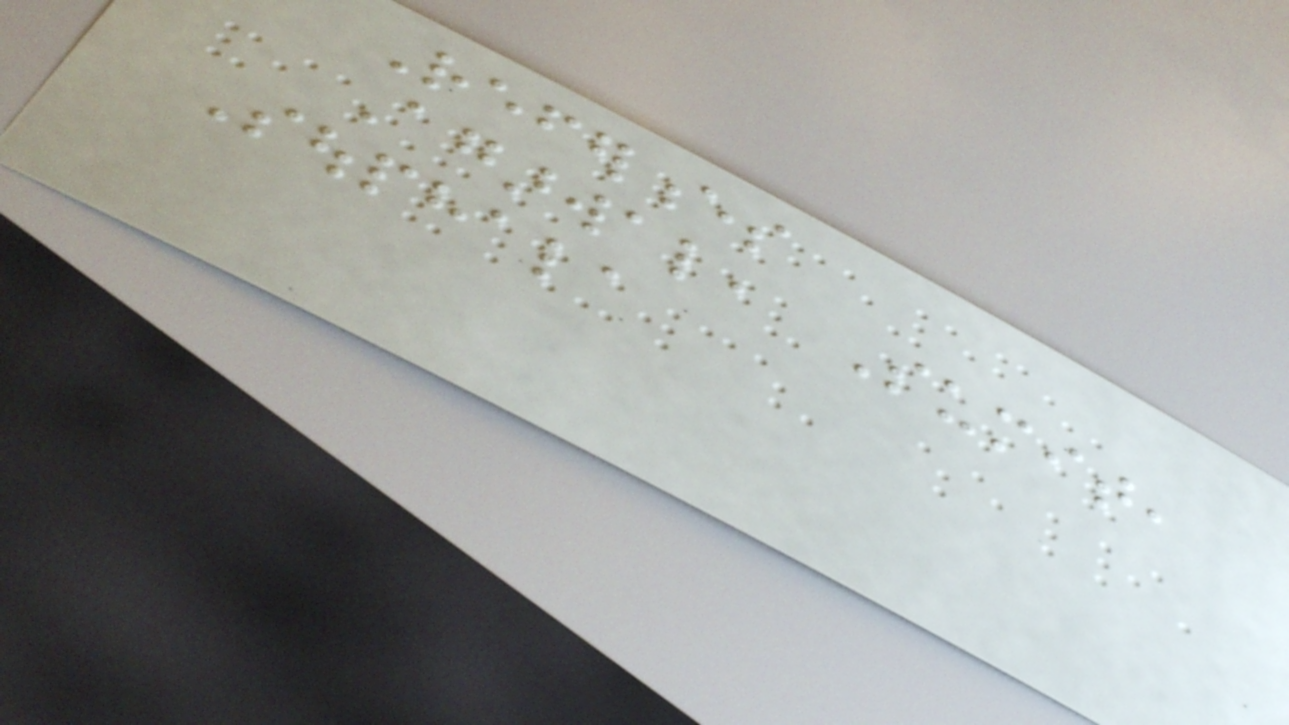References
Agarwal, Sumit,
Souphala
